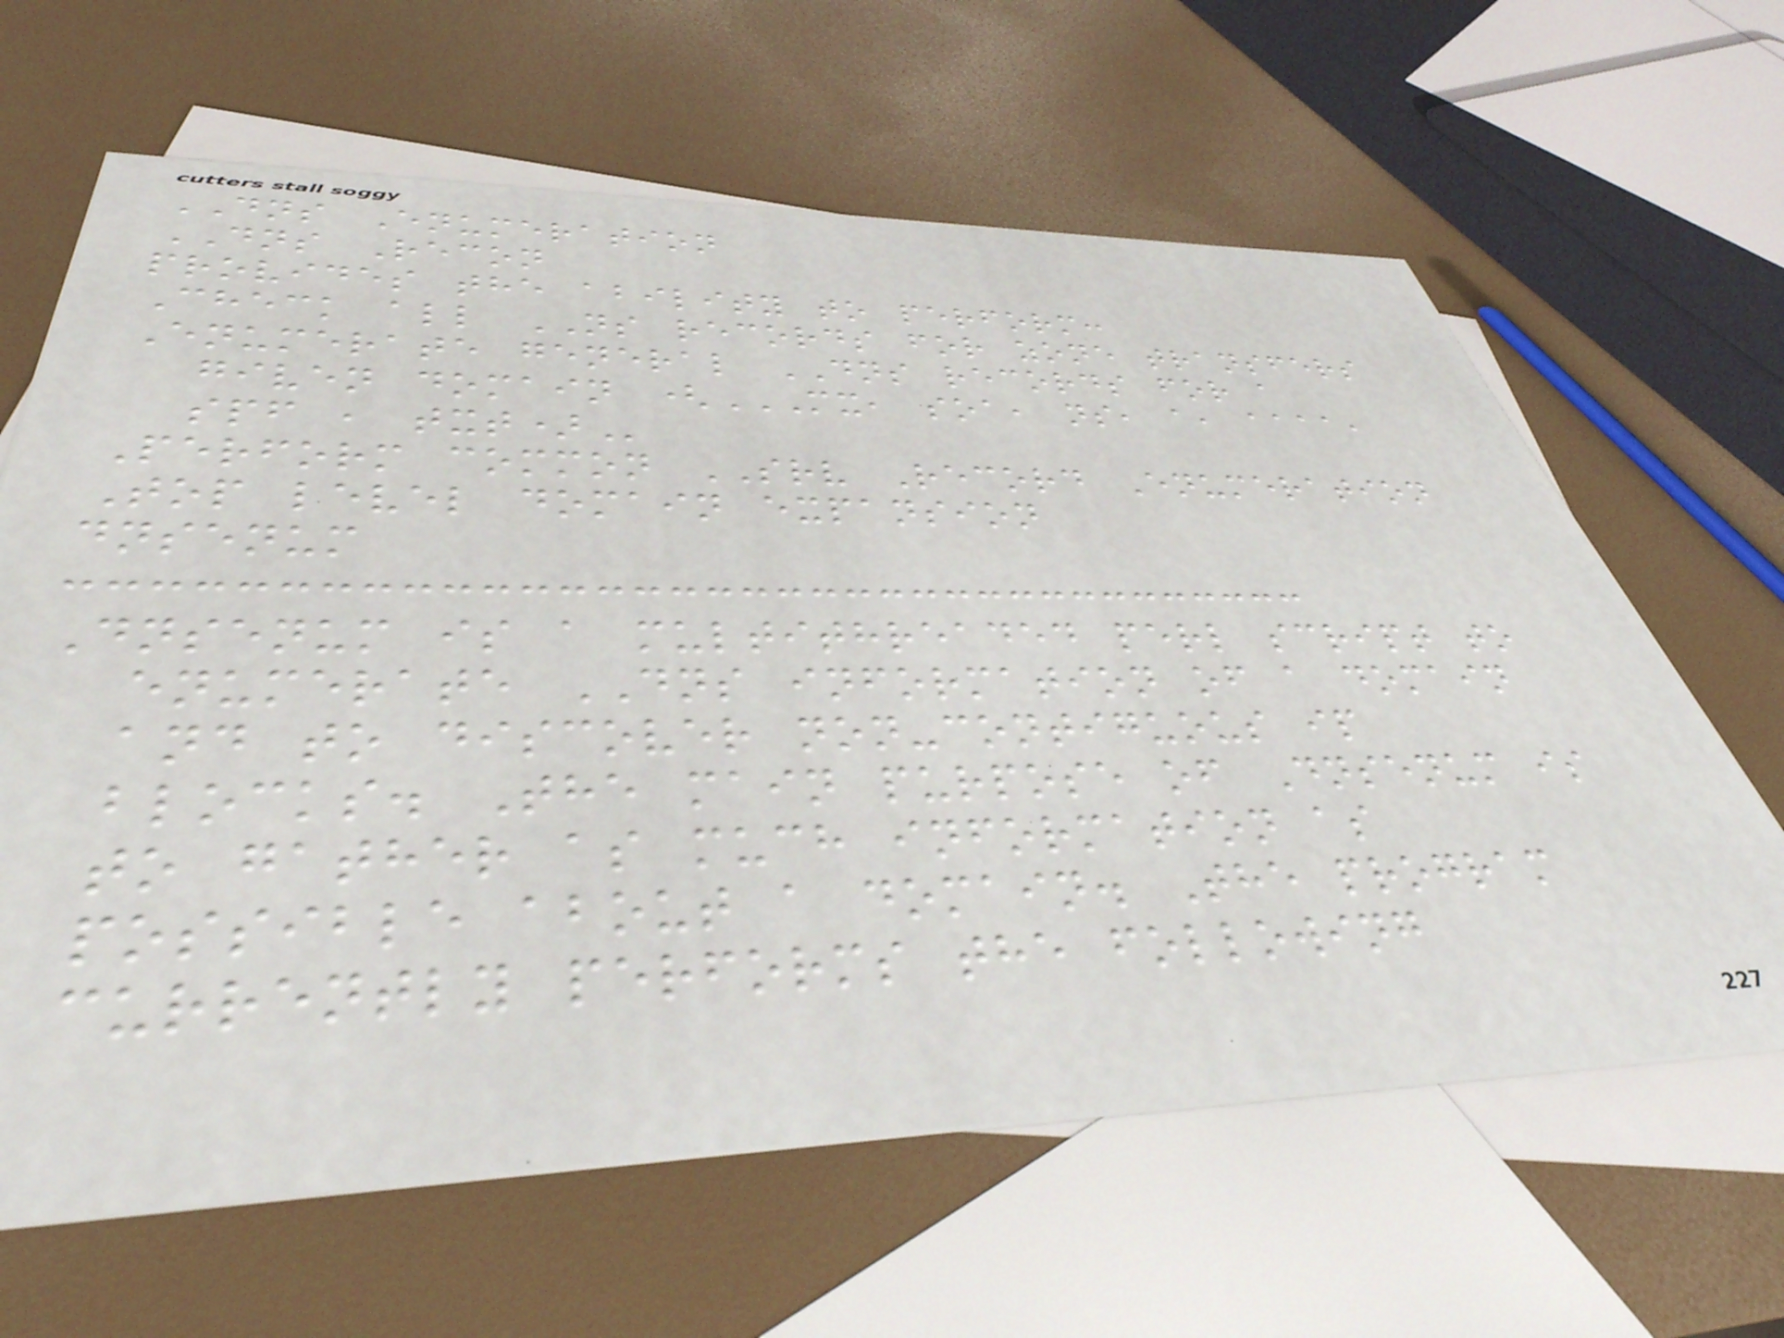DNS Enumeration
DNS Recon
provides the ability to perform:
Check all NS records for zone transfers
Enumerate general DNS records for a
given domain (MX, SOA, NS, A, AAAA,
SPF , TXT)
Perform common SRV Record Enumeration
Top level domain expansion
dnsenum
Dnsenum is a multithreaded perl script to
enumerate DNS information of a domain
and to discover non-contiguous ip
blocks. The main purpose of Dnsenum is
to gather as much information as
possible about a domain. The program
currently performs the following
